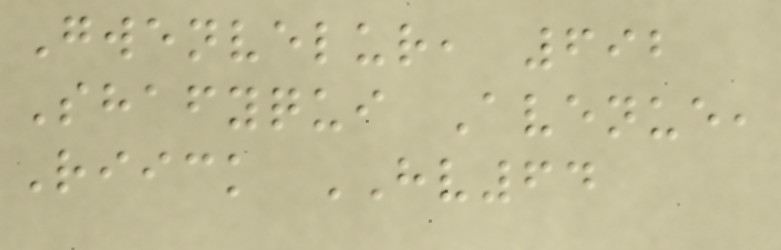Gwenvelur, 692
Shafyqui Avenue,
Riick HV64
